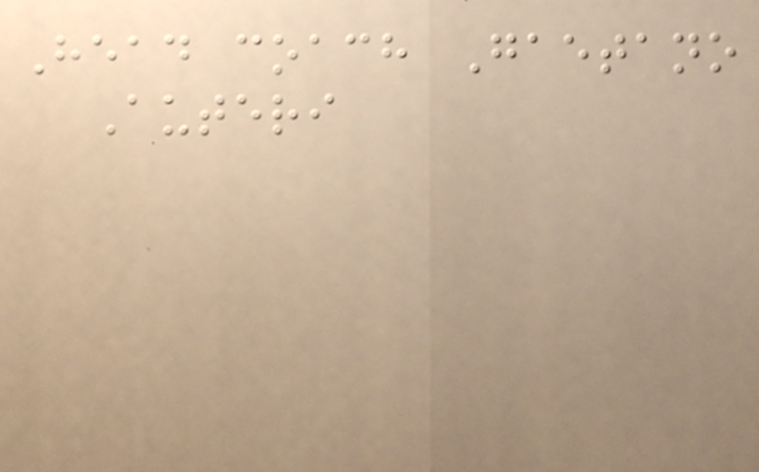Head coach Gaetano
Auteri
